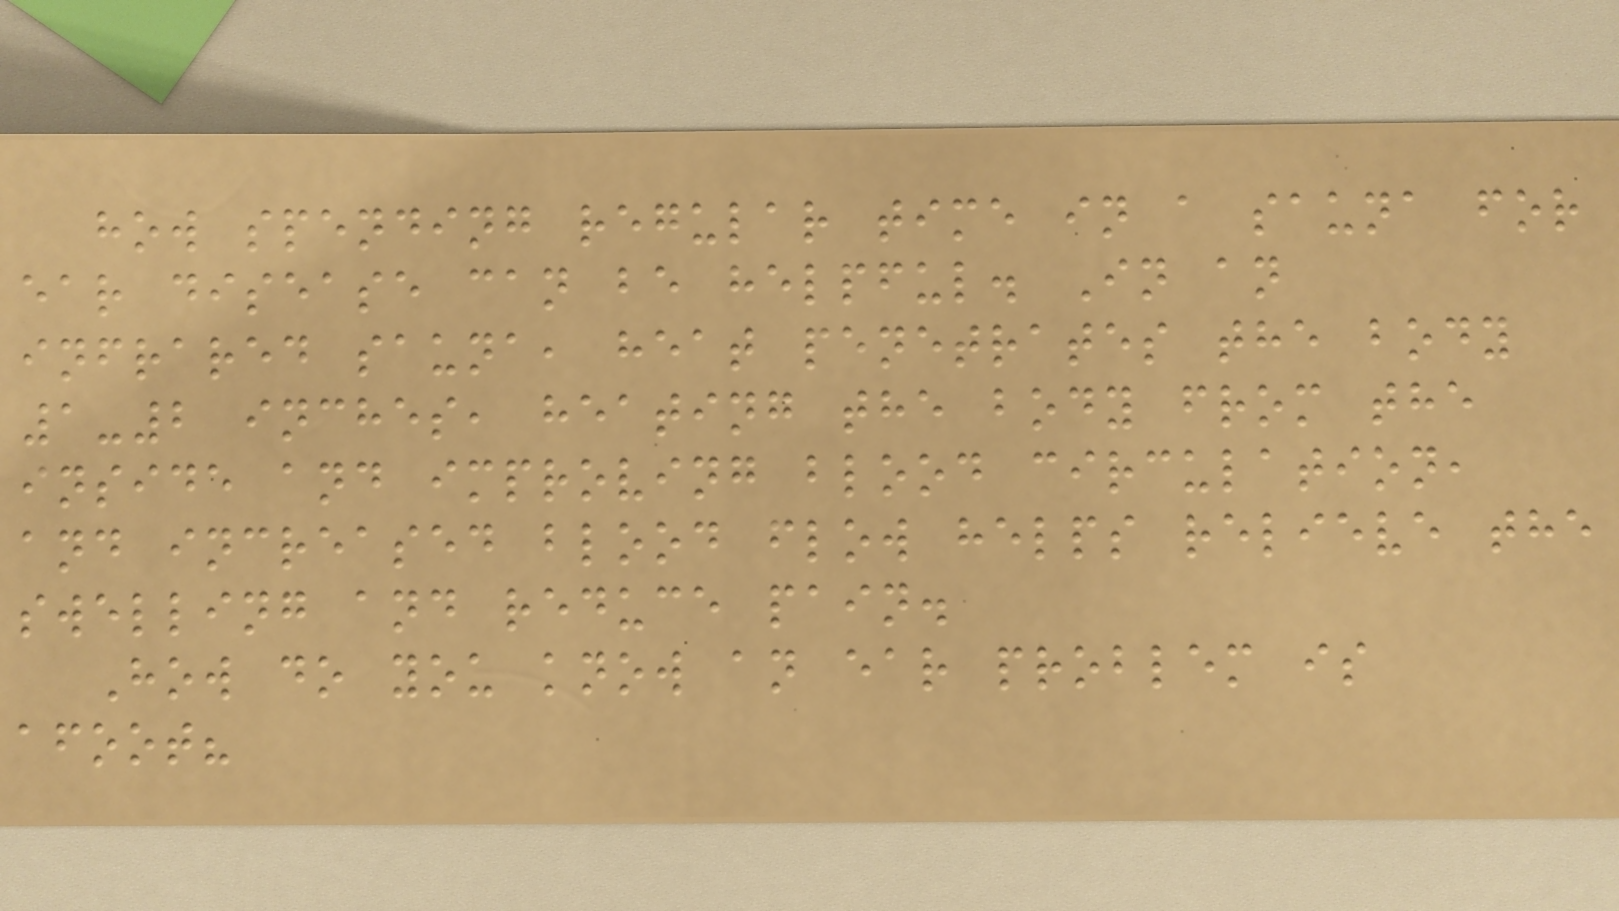how spending regular time in a sauna for
ear disease can be helpful. In an
infrared sauna, heat penetrates the body
1-2 inches, heating the body from the
inside and improving blood circulation,
and increased blood flow helps relieve the
swelling and reduce pain.
How do you know an ear problem is
afoot?
